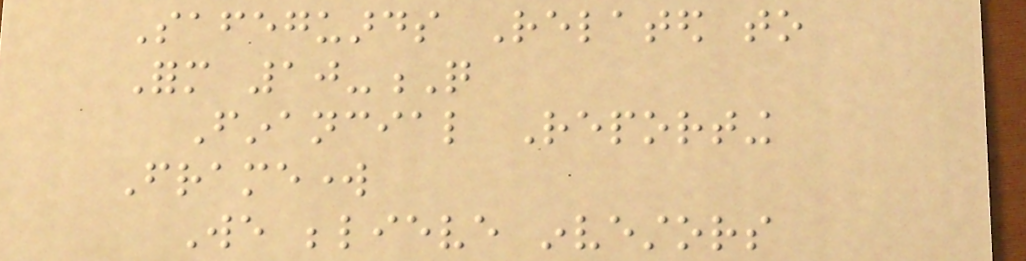Safeguards Related to
Form 10-Q
Financial Reporting
Framework
We believe investors
